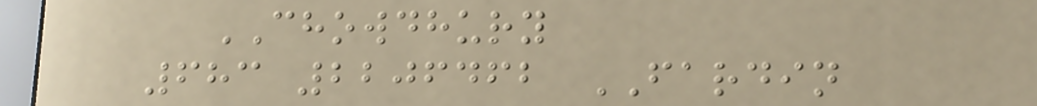CHOWDHURY
683 2206462 FARDIN
